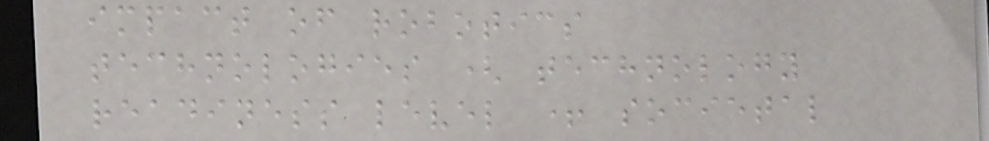impact of robotics
technologies ( technology
readiness level + societal
